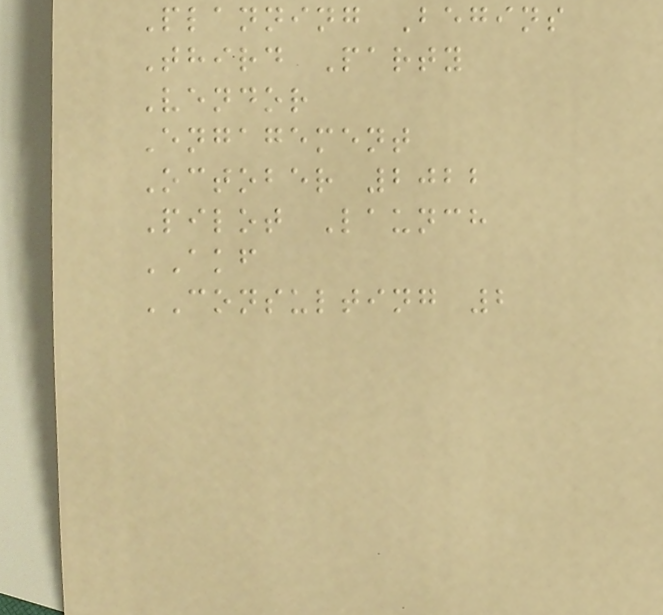Planning Begins
Third Party
Vendor
Engagement
October 2022
Pilot Launch
AKF
CONSULTING 2
